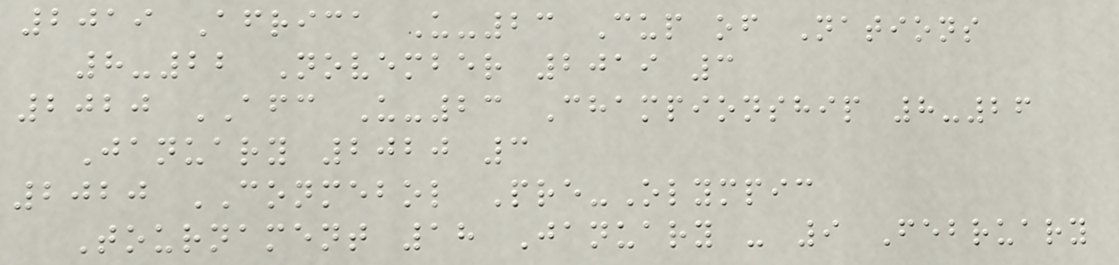2019 Africa U-23 Cup of Nations
8-22 November 2019 3
2020 AFC U-23 Championship 8-26
January 2020 3
2020 CONMEBOL Pre-Olympic
Tournament 18 January - 9 February
